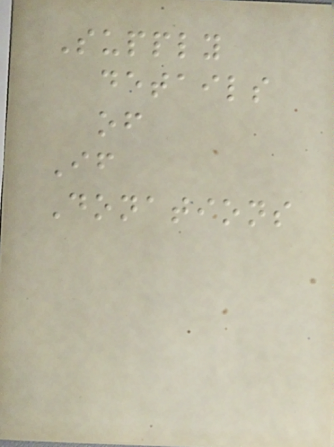Supply
details
of
If
Donations
